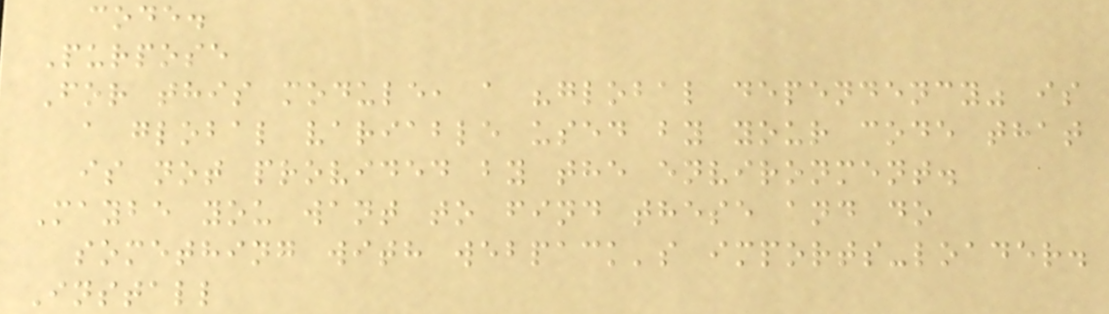code.
Purpose
For this module, a "global dependency" is
a global variable used by your code that
is not provided by the environment.
Maybe you want to find these and do
something with webpack's imports-loader.
Install
